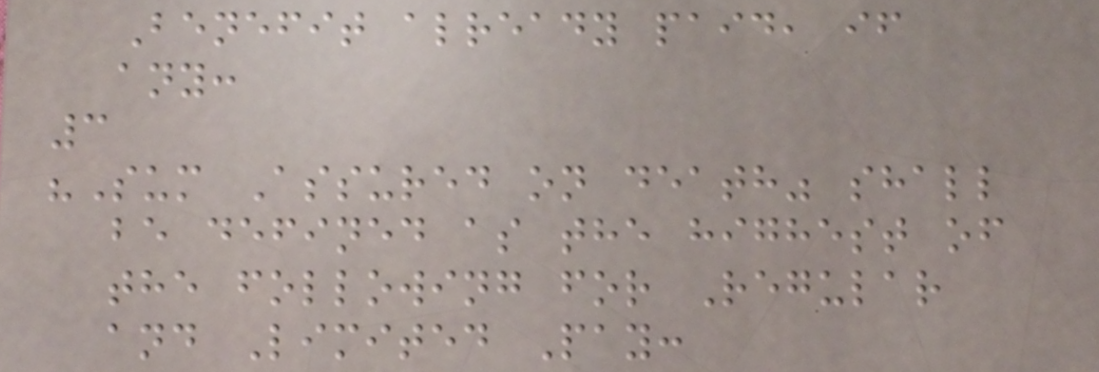Benefit already paid, if
any:
3
"Sum Assured on death" shall
be defined as the highest of
the following for Regular
and Limited Pay:
